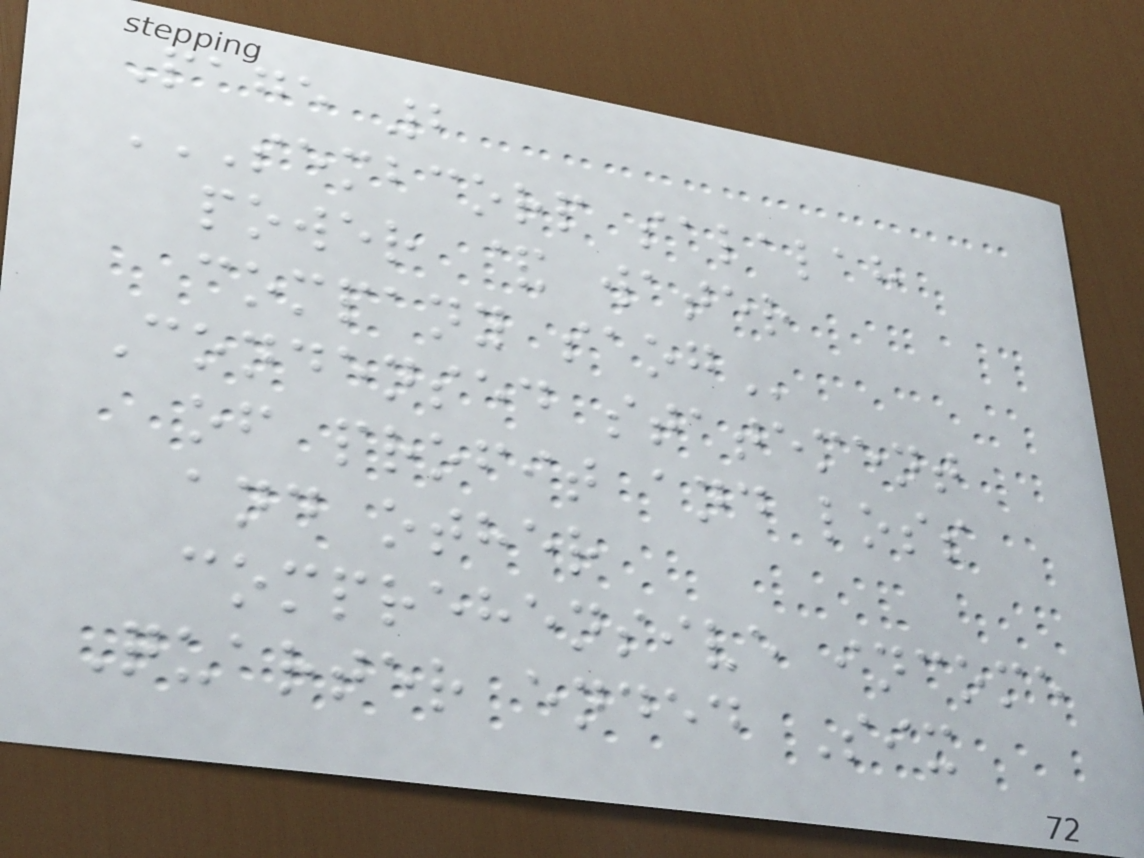Page 2
SEMBCORP SALALAH
POWER & WATER
COMPANY SAOG
Condensed statement
of profit and loss
and other
comprehensive income
Quarter ended Six
